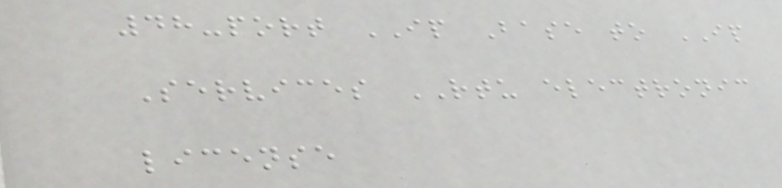48-port IP Base to IP
Services RTU electronic
license
